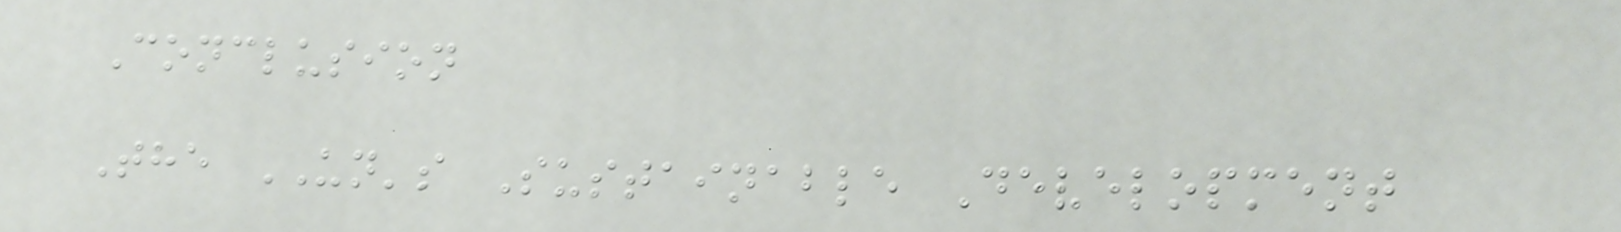Conclusion
The UN's Sustainable Development
